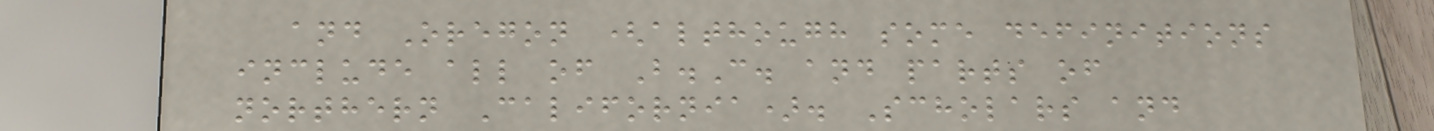and Oregon (although some definitions
include all of B.C. and parts of
northern California). Scholars and
